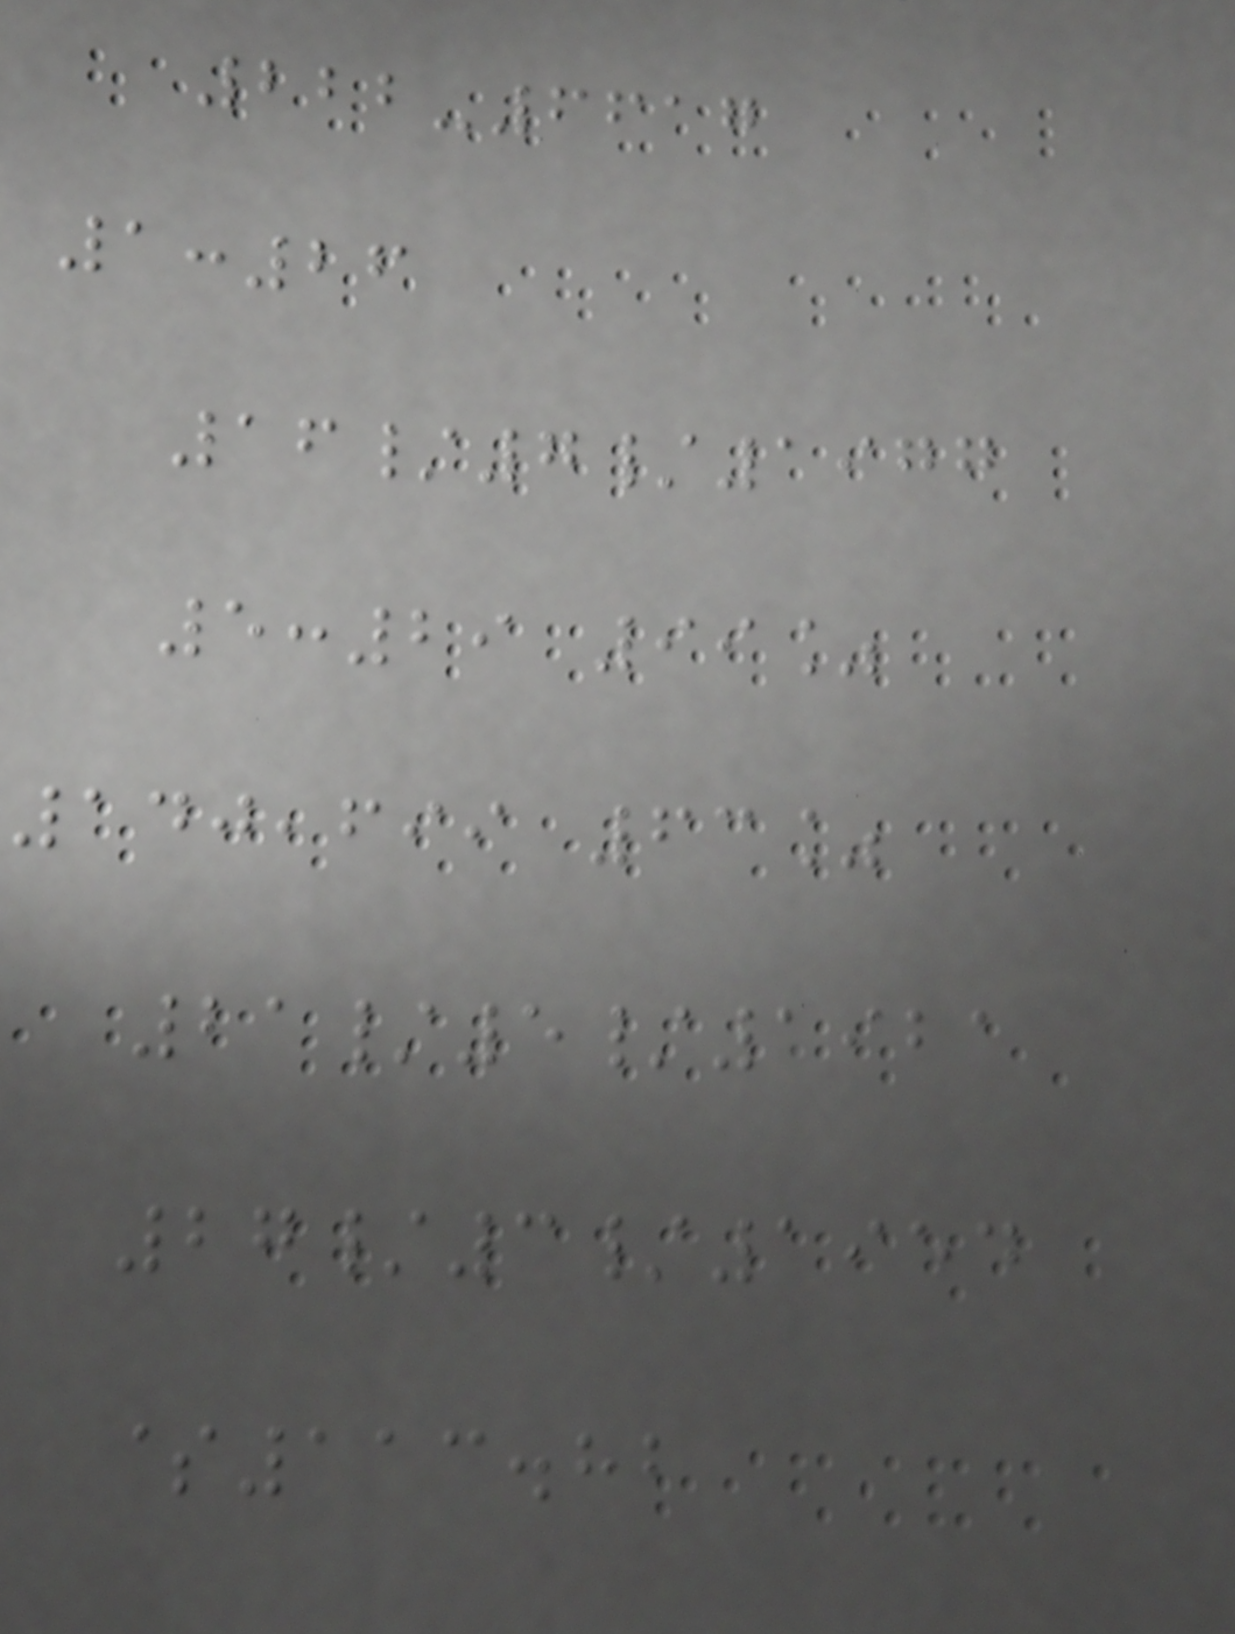222-6617
1:26
16/7/1977
5:29 99%
140,699 63%
21/5/1921
27/3/1954
$113.82
